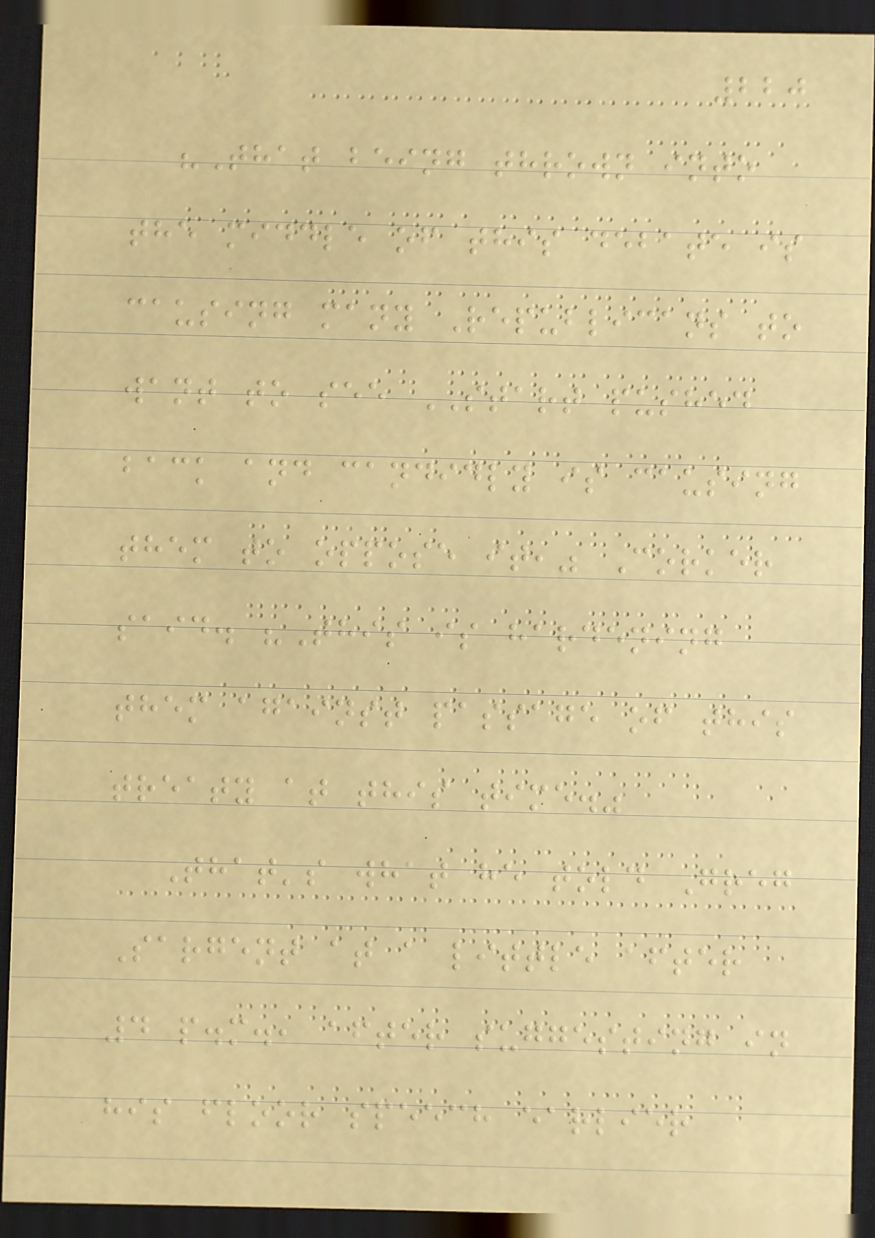220
"That being thrown into
the middle of this debate is
causing many Republicans to
want to see START pushed
back and candidly is causing
them to oppose it," Corker
said. "This is hardening
them against passage of this
treaty at this time."
That's what he told Greg
Sargent at a little after
4 p.m., after suggesting in
his floor speech earlier
